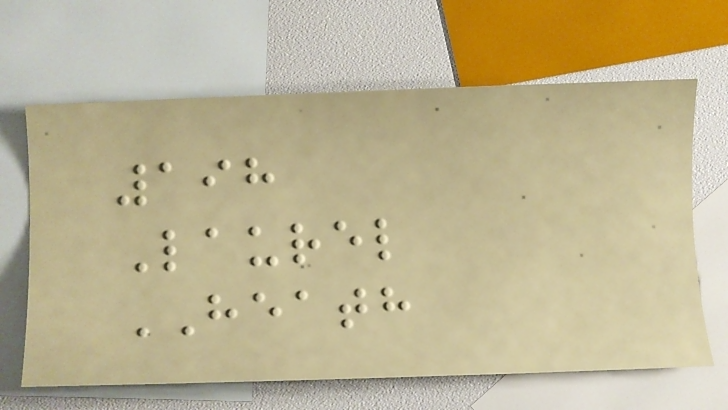198
Laurel
HEATH
